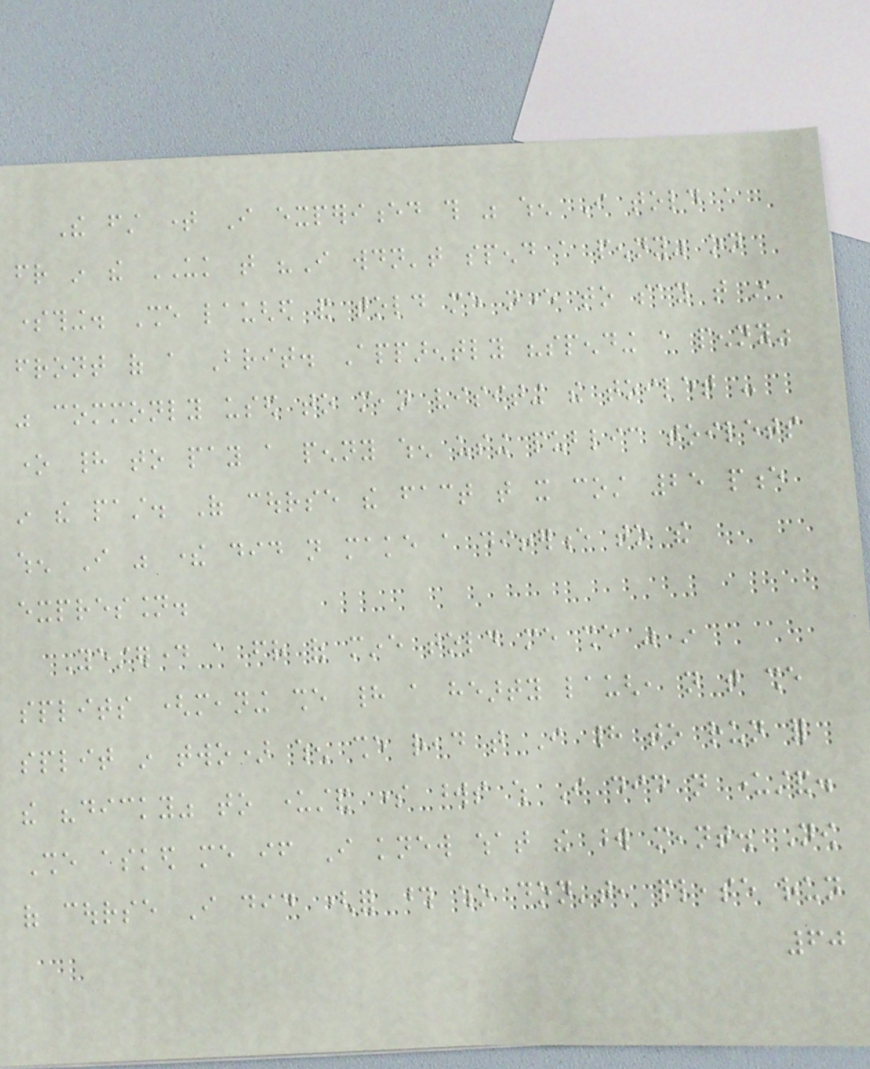The first time I experienced this was when I told a
friend in the UK that "I wouldn't spend a penny" on
something. She laughed and told me never to say that in
front of a Brit. Apparently "spending a penny"
was commonly used to mean visiting the toilet -
one had to pay a penny when using public toilets
in the past. Of course the fact that it cost 25 pence
when I was there did not make a difference to the
expression.
Yesterday a friend of mine told me she was in
splits (meaning she had a hearty laugh, not that she
split in two) when she read that I had to run for
the "dicky" to understand some words which I did not understand.
She asked me if I knew what the word meant. Now
of course I did (for those who don't, please run
60
